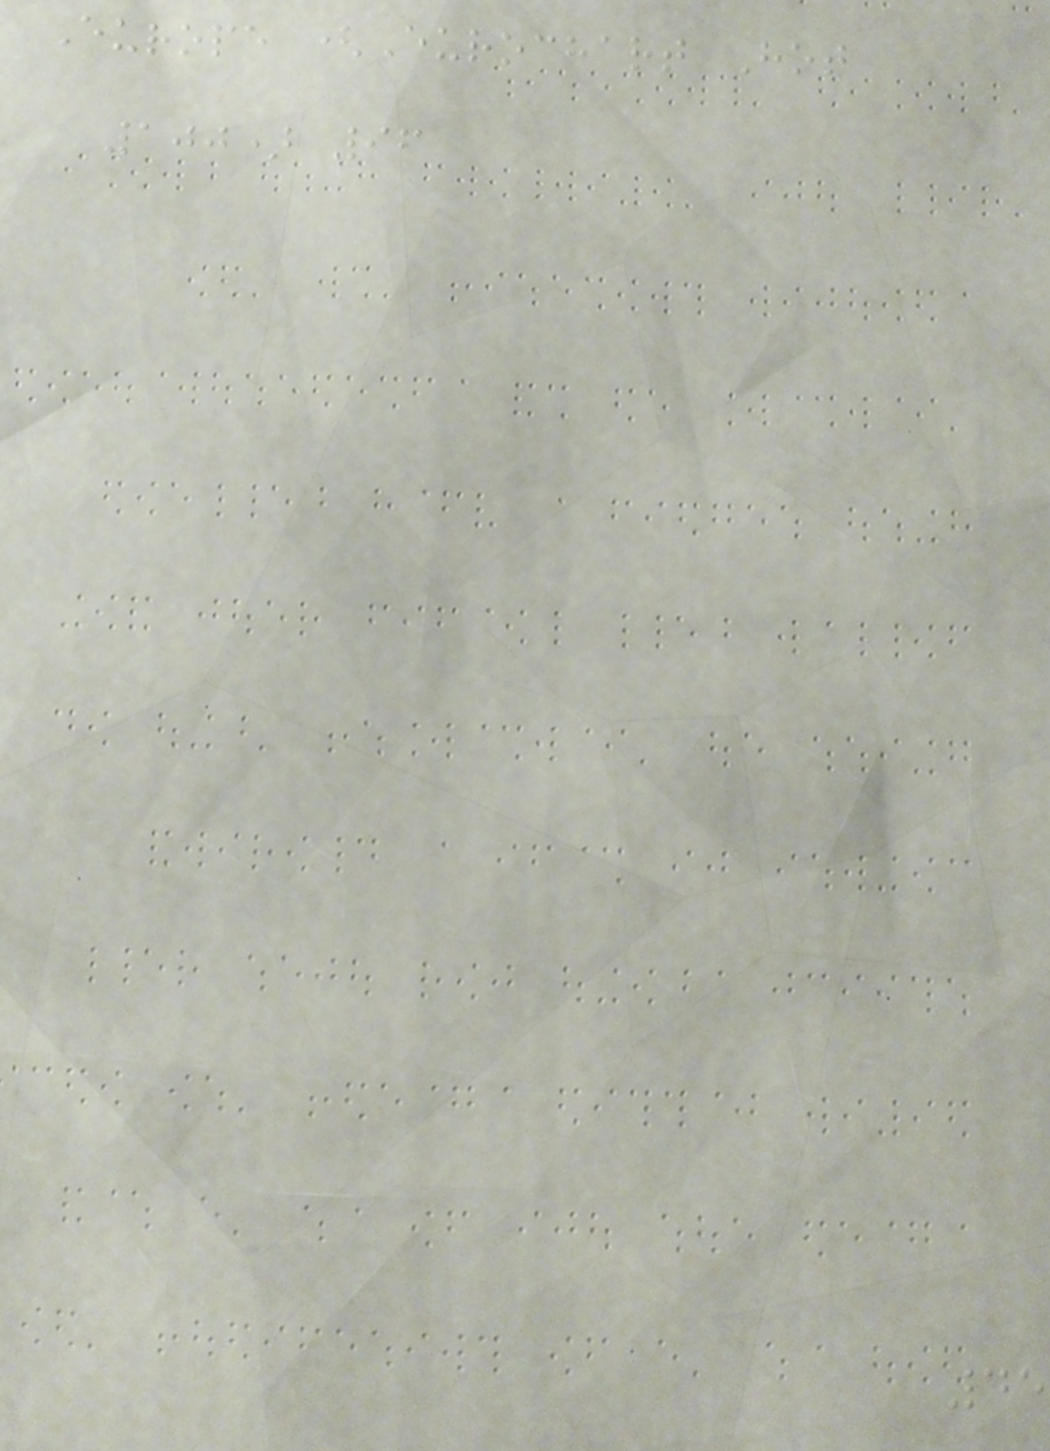Europe (Eurochart Hot
100) 96
45
